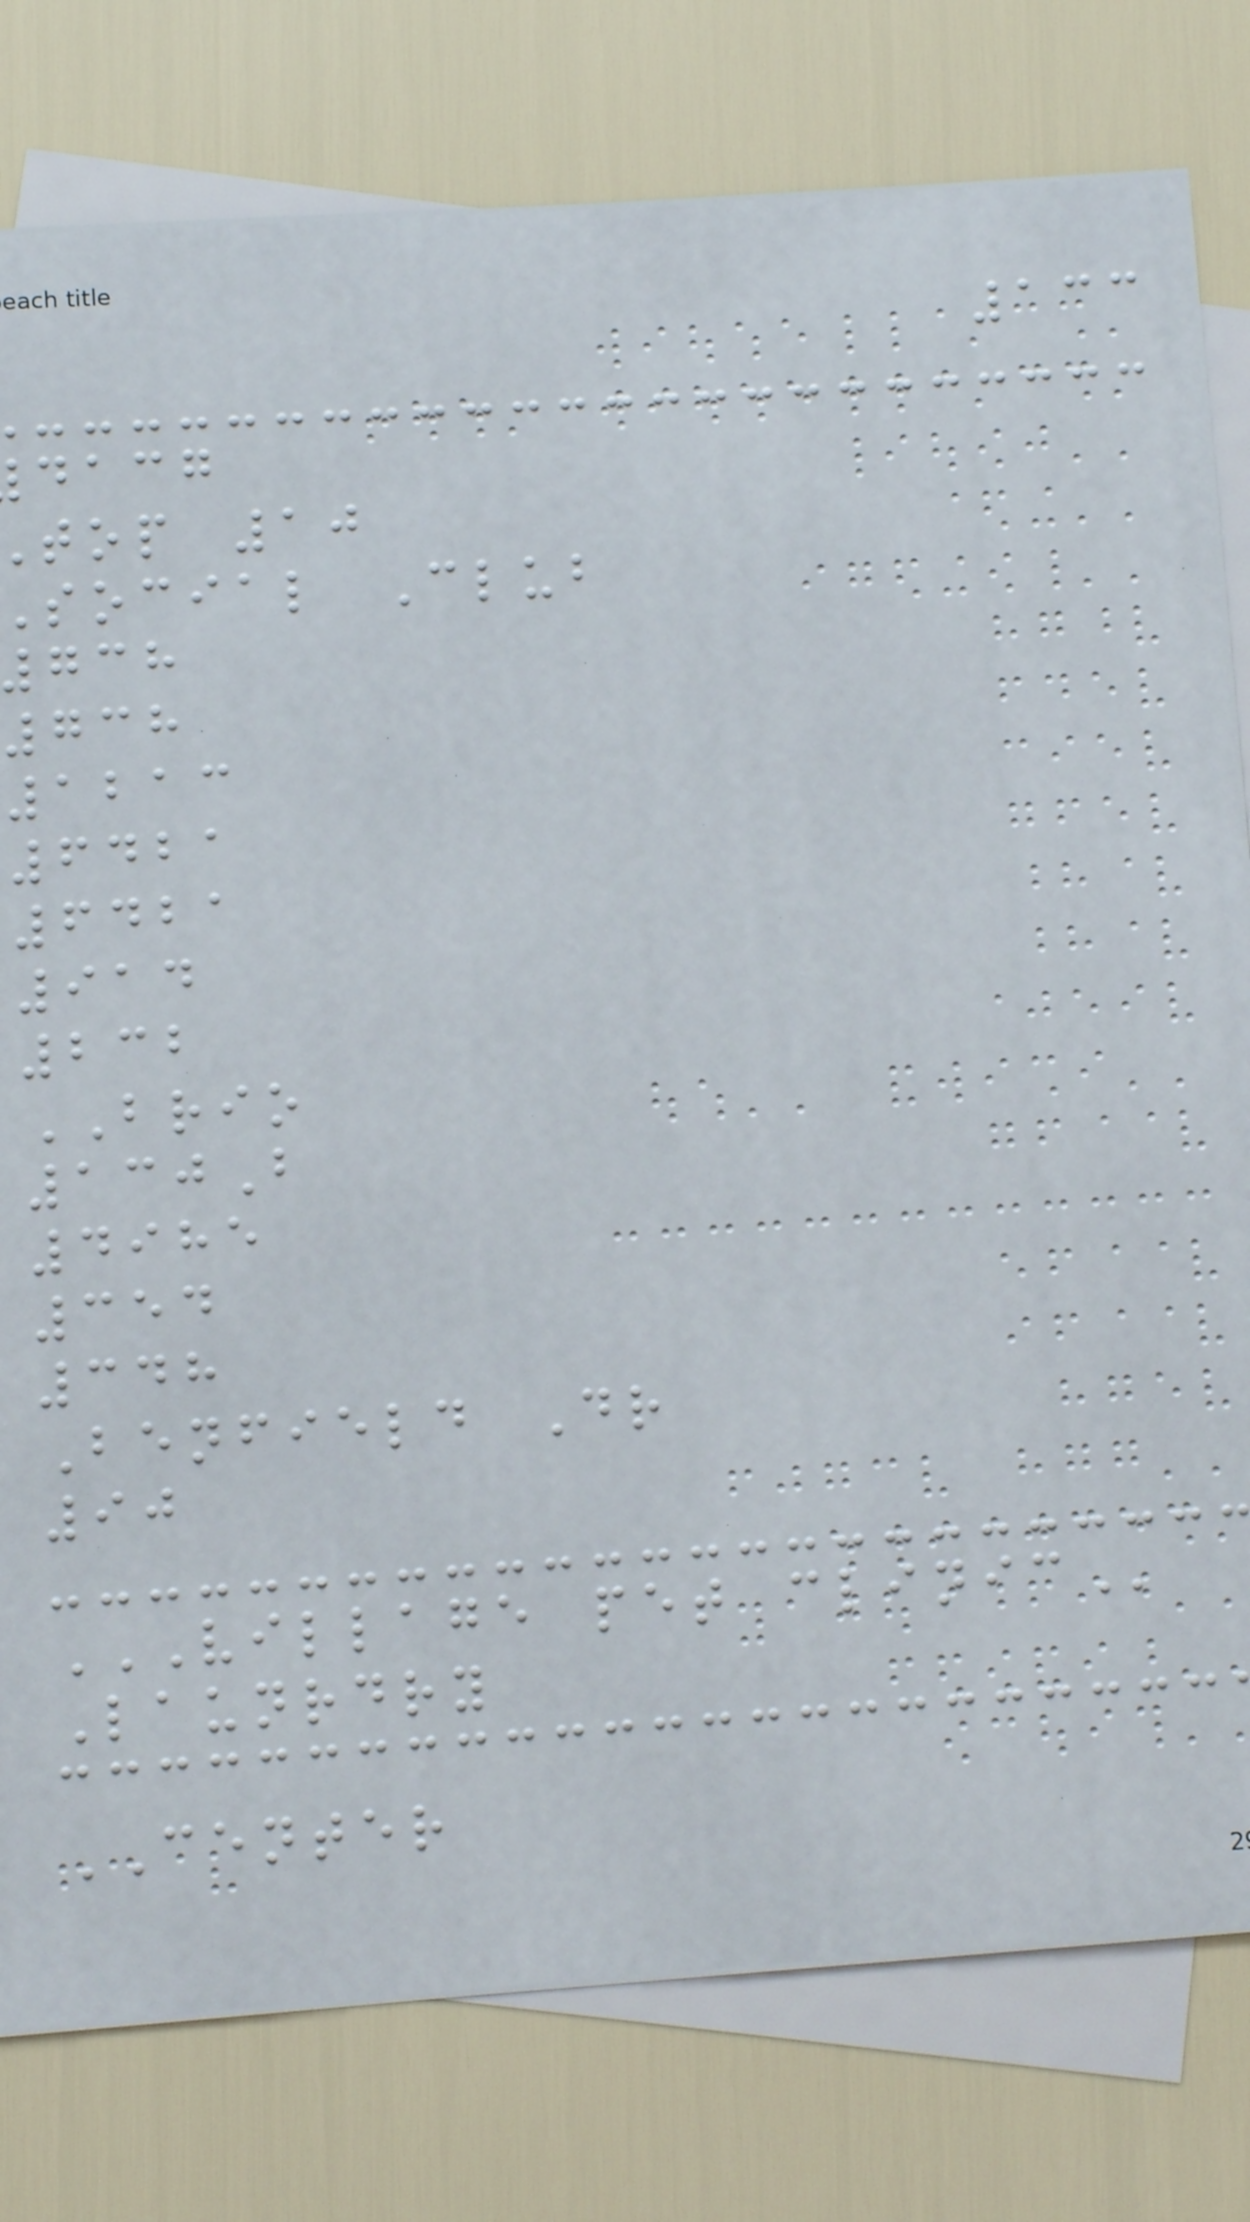133
dacg
top 10
social Club
738
1213
6421
6421
914
232
BRIO
130B
4985
354
348
Benfield Dr
90
VILLAGE PET CLINIC
Launrdry
CENTER
